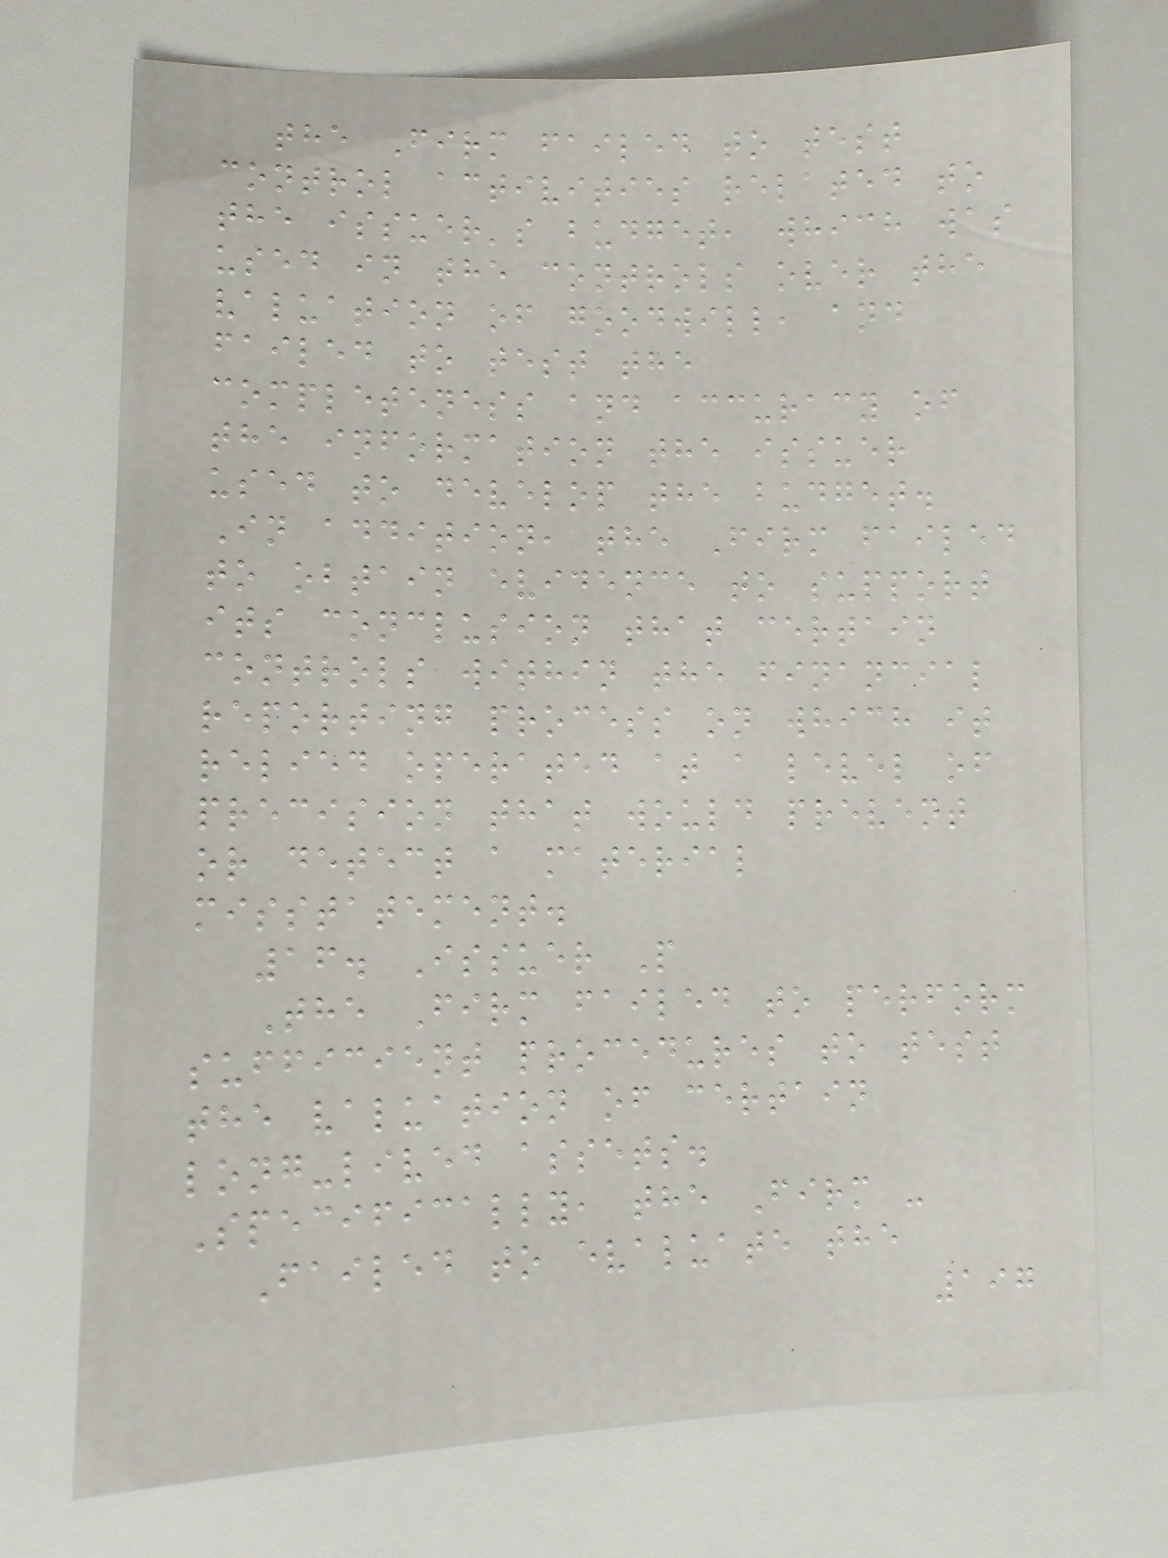the Firm failed to test
control activities related to
the issuer's budget, which was
used in the controls over the
valuation of goodwill, and
failed to test the
completeness and accuracy of
the information the issuer
used to develop the budget.
In addition, the Firm failed
to obtain evidence to support
its conclusion that certain
controls within the financial
reporting process on which it
relied operated at a level of
precision that would prevent
or detect a material
misstatement.
16. Issuer P
The Firm failed to perform
sufficient procedures to test
the valuation of certain
long-lived assets.
Specifically, the Firm -
Failed to evaluate the
197
